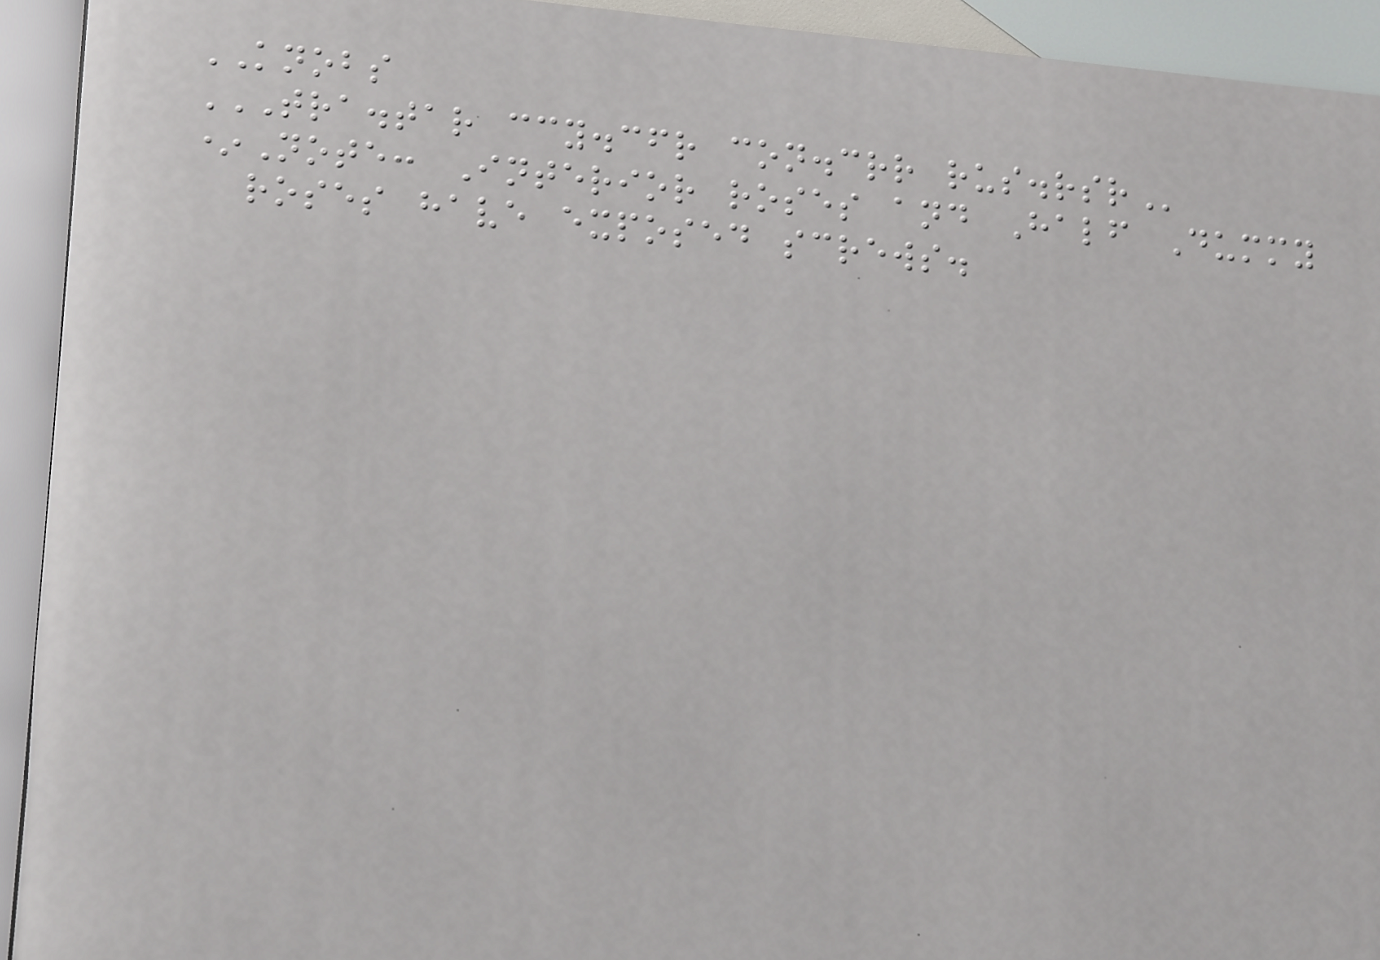KNOBS
TRA.TAR CCY.CFR CON.CRR RUS.RSR
*Note: Interior roses and Half Dummy
roses have exposed screws.
